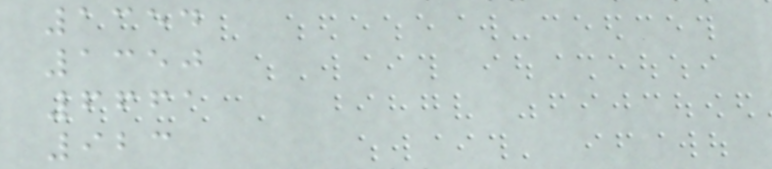1354
1350
6661
923
